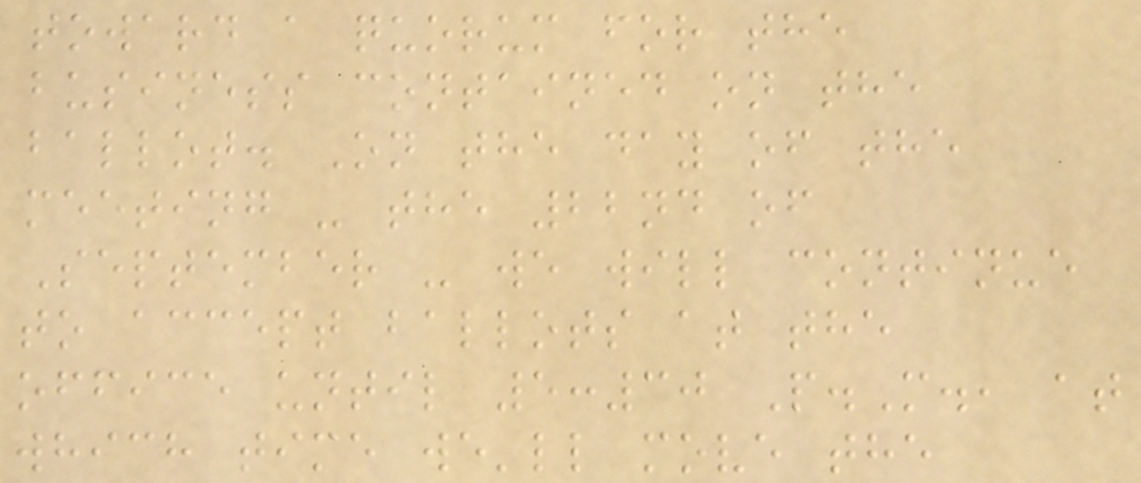toward a quorum for the
business contained on the
ballot. On the day of the
meeting - the 22nd of
September - we will continue
to accept ballots at the
office until 5:30 P.M., at
which time we'll move the
